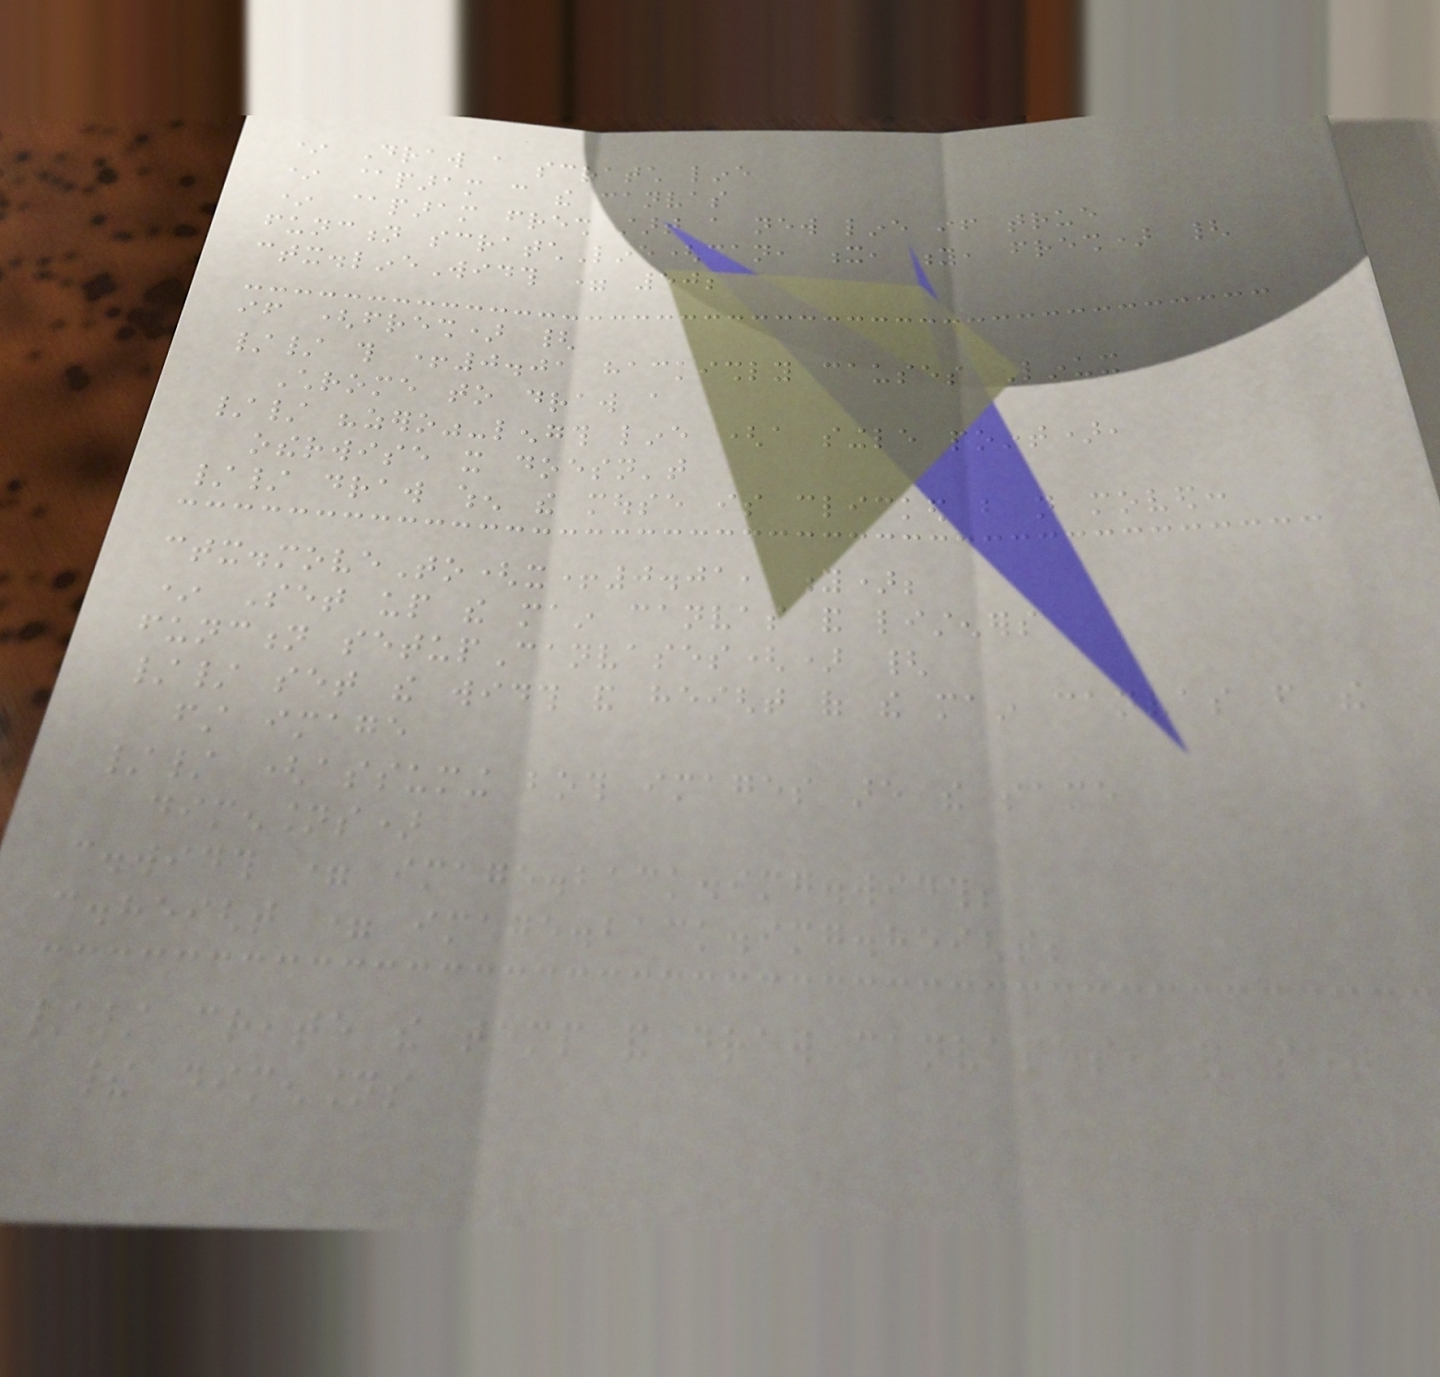* Draw a scratch line
* @param can the canvas
* @param fresh start a new line if true
function scratchLine(can, x, y, fresh) {
ctx.lineWidth = 50;
if (fresh) {
// this +0.01 hackishly causes Linux
Chrome to draw a
// "zero"-length line (a single point),
otherwise it doesn't
// draw when the mouse is clicked but not moved:
ctx.moveTo(x+0.01, y);
* Set up the main canvas and listeners
function setupCanvases() {
// set the width and height of the main canvas from the
first image
// (assuming both images are the same
dimensions)
c.width = image.back.img.width;
c.height = image.back.img.height;
// create the temp and draw canvases, and set
their dimensions
